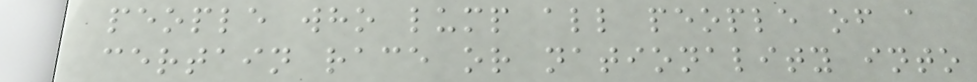people who lump all people of a
certain race or nationality into
